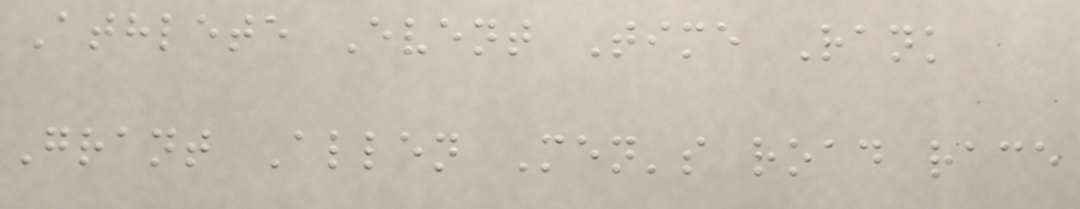Athlete Event Time Rank
Grant Allen Men's road race
